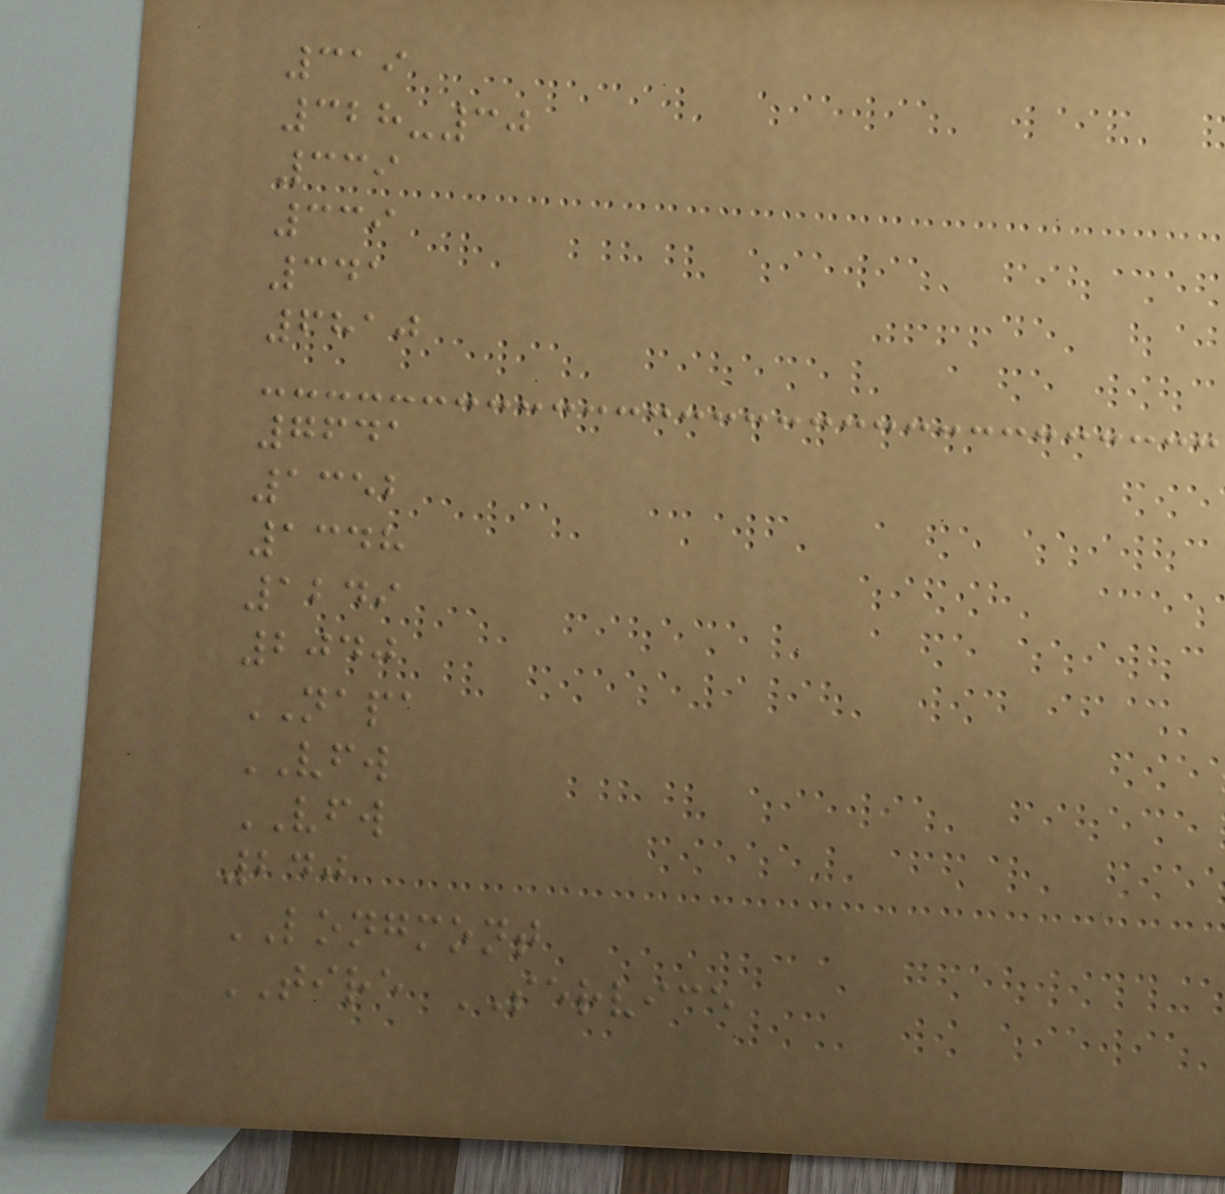319
328-30
339
339
341
6810
7641
1352
1348
1249
2040
NAPA
VFW
VFW
240
LONGMONT
TIRE SERVICE
